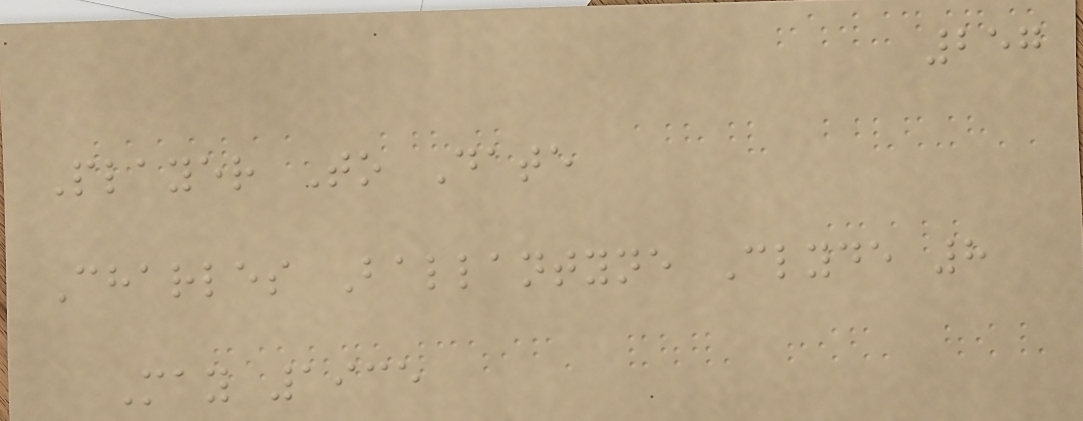257
Player To Date
Charles Ballantyne Clyde 8
May 1935
